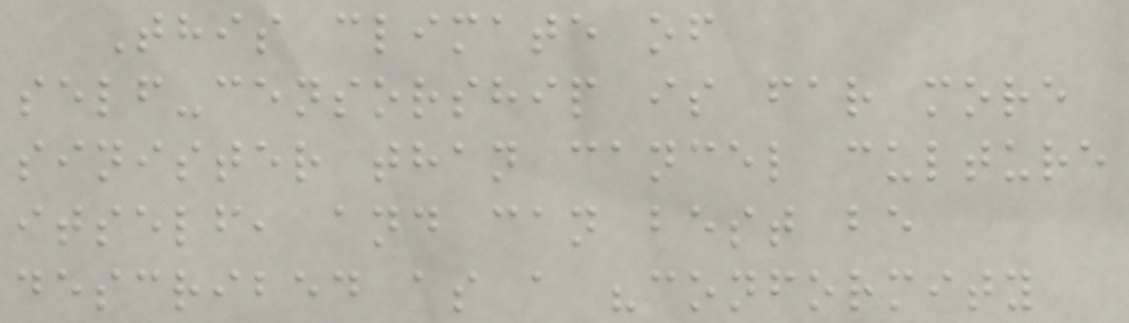This climate of
self-censorship is far more
sinister than cancel culture
itself, and can best be
described as a "conformity
